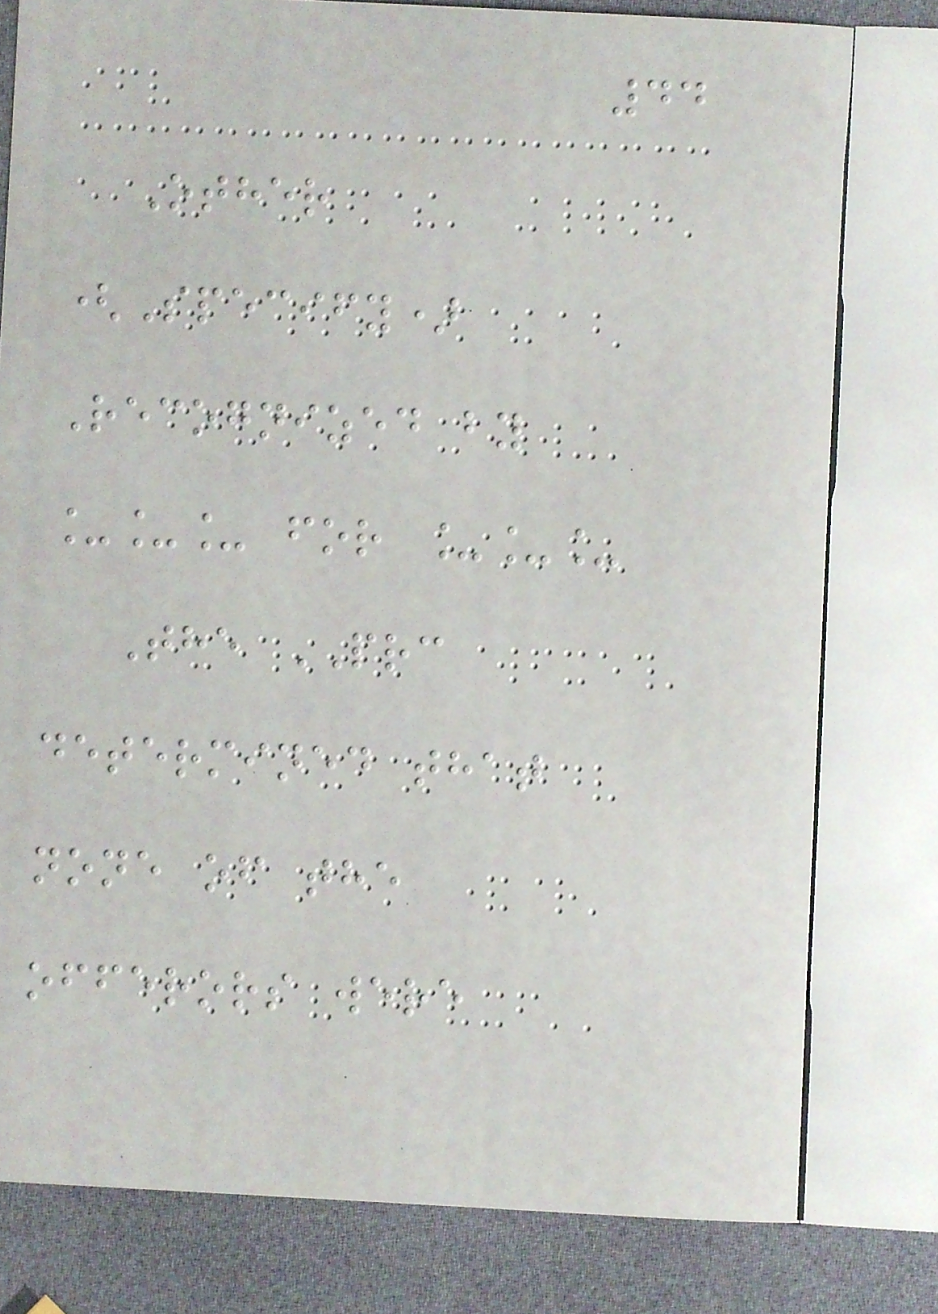44
Other
(Specify)
Recognized by
___ for ___
The PRC
determined that
none of the
offerors were
